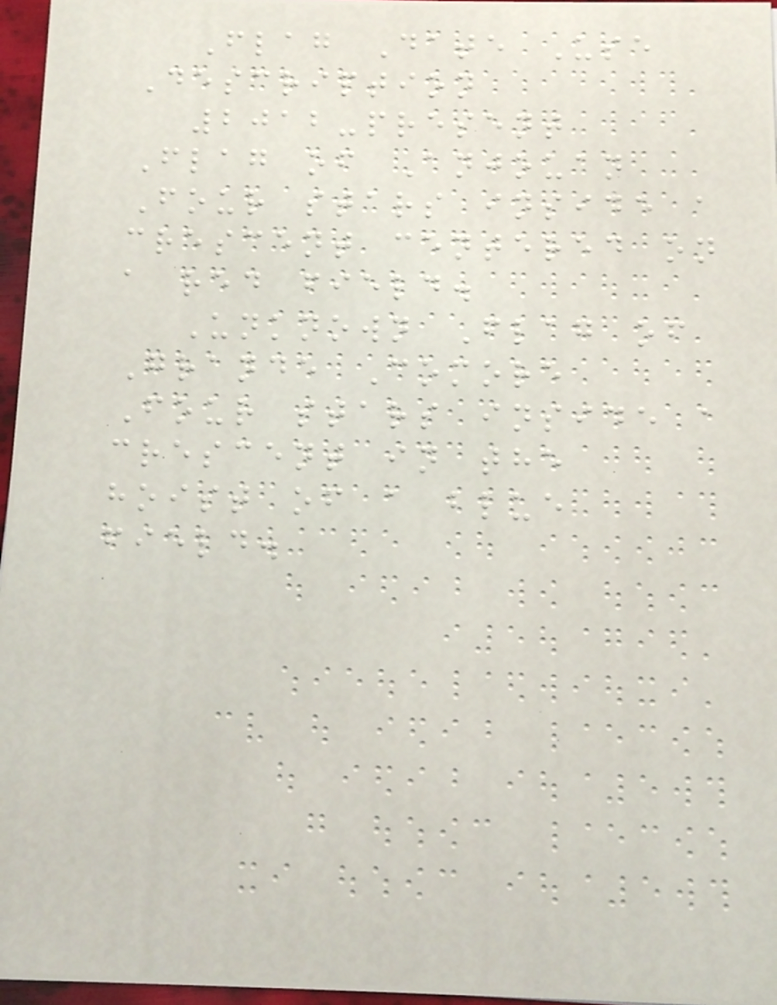Flag Date Use
Description
2012-present
Flag of Anjouan
Four stars inside a
crescent centered on
a red field.
Unknown Flag of
Grande Comore
Four stars inside a
crescent in the
hoist of a blue
field.
